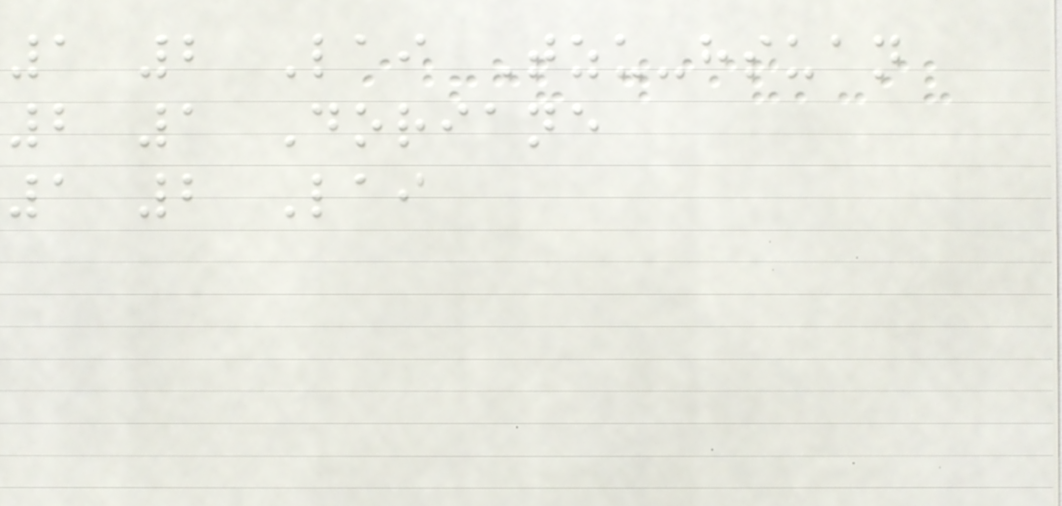1 2 Lai Tzu-hsuan
2 1 Doriane
1 2 Lai
